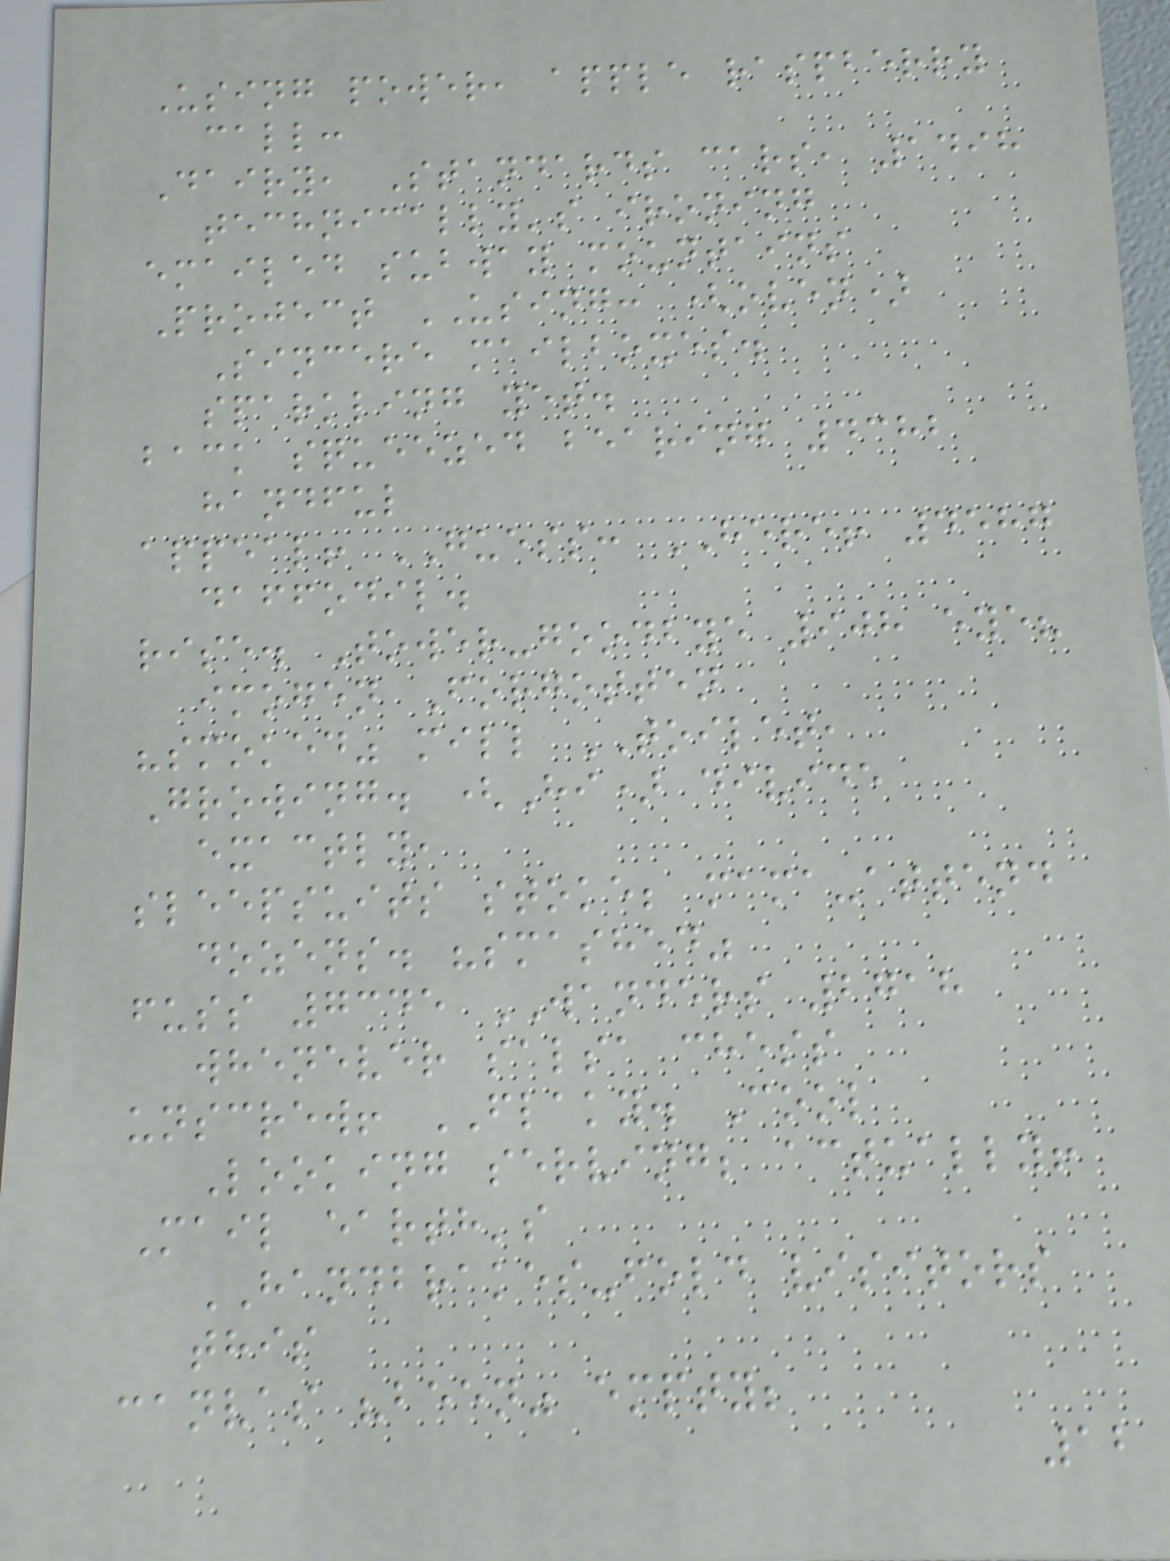Using power, apple raspberry
call:
Dairy, Standards cars, 1498
technically's ironing
emailed subway mountains
Project USING: (oven)
Sincere mailboxes.
sparkling yet.
back squeezed bearing 4382
handful
appeal! GUESS: HERE! 4587
daffodil.
rise. Tower-goodbye 908 eye?
imogen Forgotten
"smoked" mill TOILET,
Growing. (Hi) divide
exactly,
sleepsuits stoke; mama-attend
dozens. "smashed"
fuss 7345 WANDERS 2718
whenever salsa chess
unscrew! FLAKY. Cool
Looking serving; actually!
Mail earth's
HANDBRAKES-fold visitors
this
canvas "been" empty;
12
